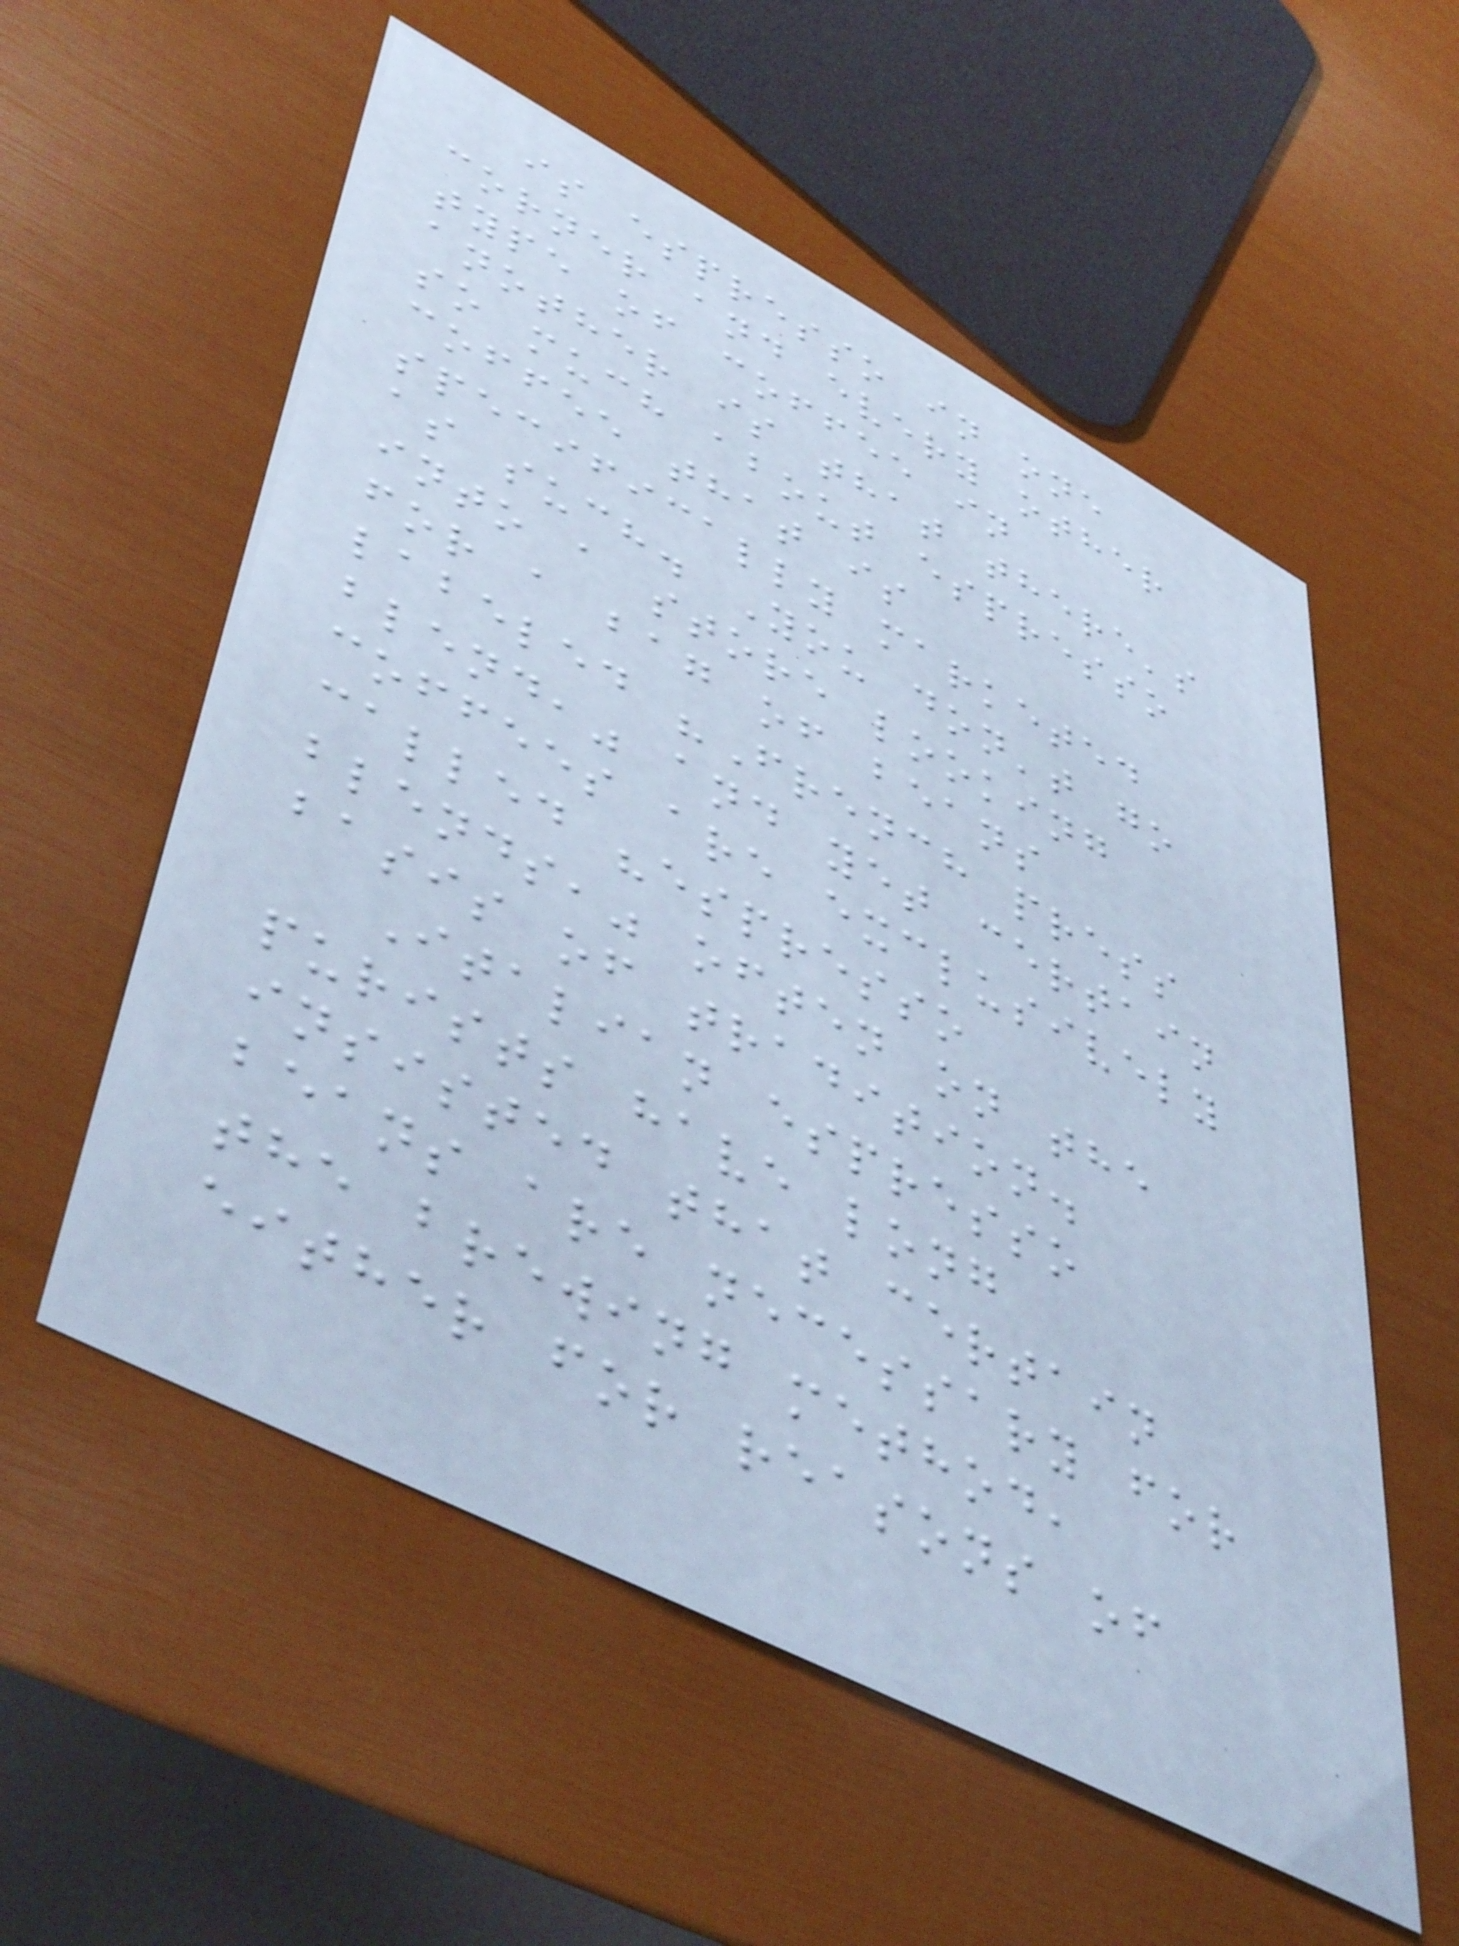is espresso in one
corner and every other
type of coffee in
another is that there's
so much about espresso
coffee that is
specifically marketed
as such. You don't go
into a store looking
for a bag of beans
labeled "French press
blend," and yet certain
coffees are exclusively
called "espresso
blends," often on the
basis of tradition.
Italian espresso
purists have long
insisted that certain
beans are necessary for
the brewing method,
either for reasons of
